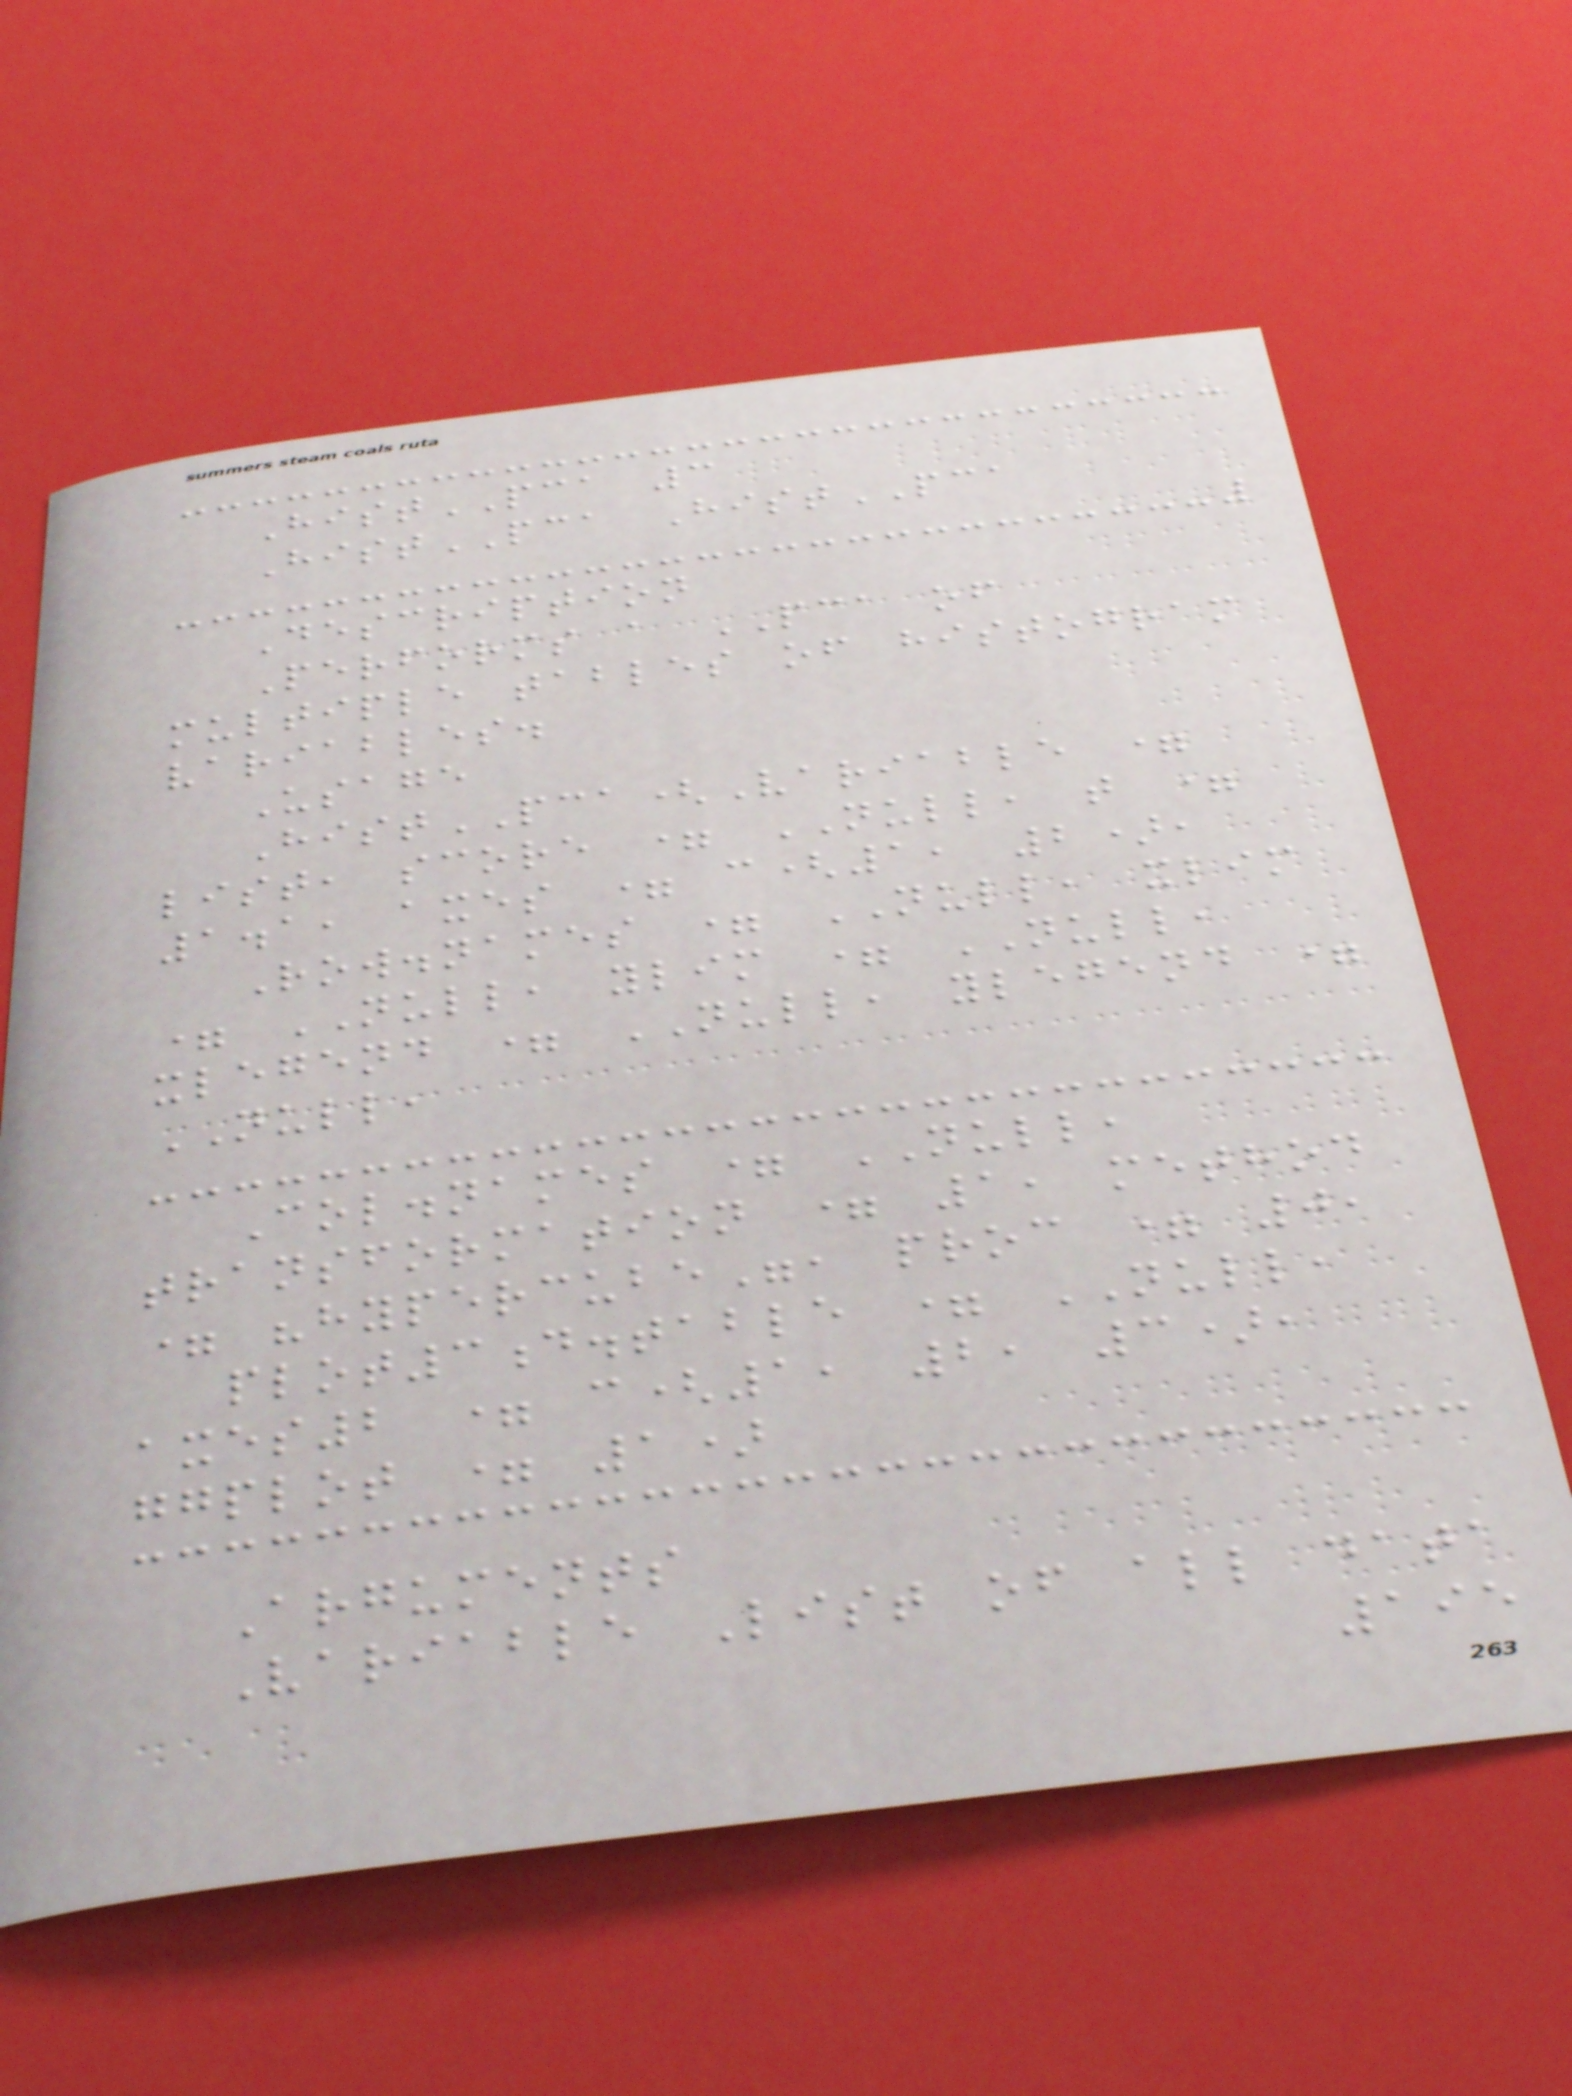HistPCA 3
HistPCA HistPCA
Description
Performs a PCA of
multiple tables of histogram
variables.
Usage
HistPCA(Variable =
list, score = NULL, t =
1.1, axes = c(1, 2),
Row.names = NULL, xlim
= NULL, ylim = NULL,
xlegend = NULL, ylegend =
NULL,
Col.names = NULL,
transformation = 1, method
= "hypercube", proc = 0,
plot3d.table = NULL,
axes2 = c(1, 2, 3),
ggplot = 1)
Arguments
Variable List of all data
195
